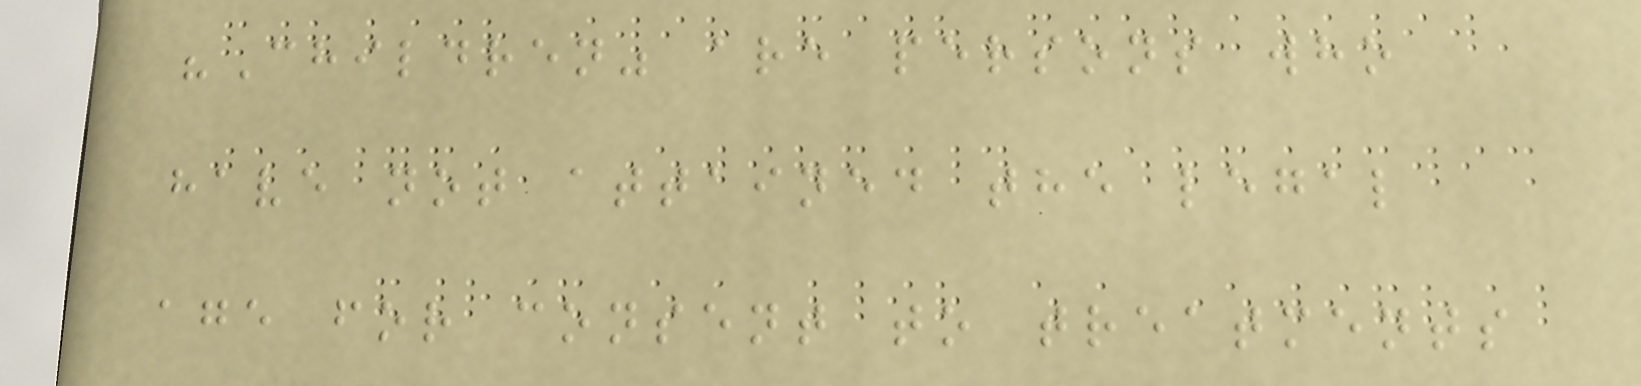"Children" are persons who
have not attained the legal
age for consent to treatments
